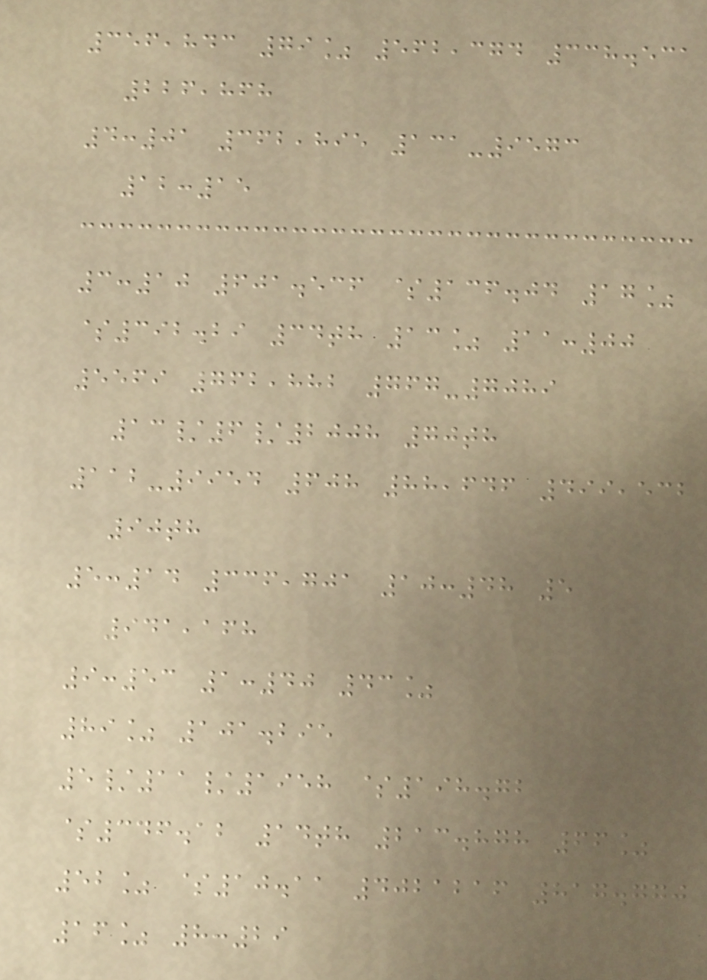356,843 79% 562,374 338.531
226,868
4:01 362,895 131-9573
12:15
3:10 601.536 $136.04 17%
$392.29 34th 13% 11:00
5569 762,882 767-7089
13/6/2008 70th
112-9954 608 88,646 499,532
90th
5:14 336,701 10:48 5
941,168
9:53 1:40 43%
89% 101.295
5/11/1958 $198.72
$346.12 14th 213.878 66%
52% $10.11 4021216 817.770
16% 8:29
